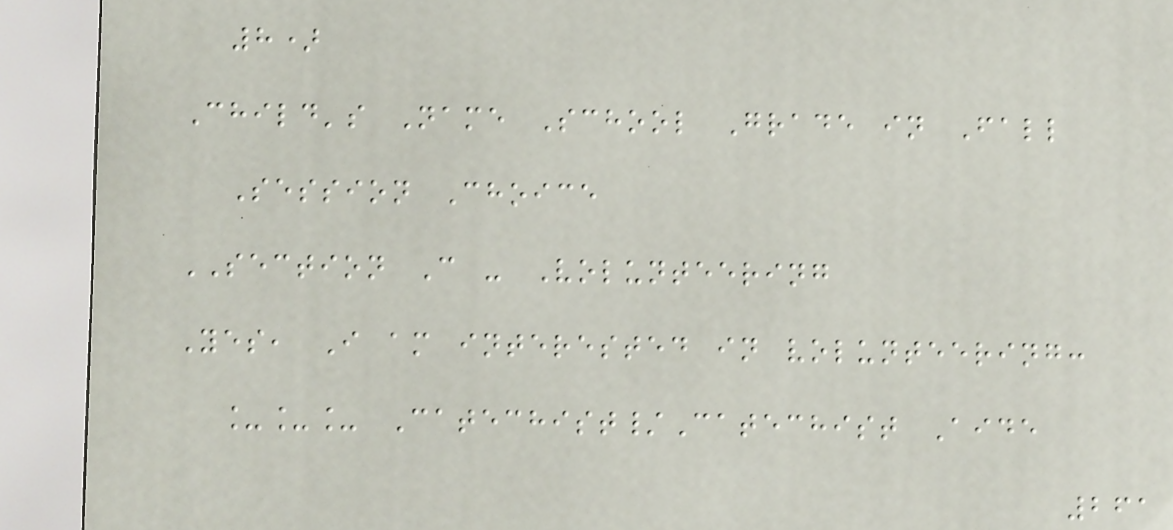8)
Child's Name School Grade in Fall
Session Choice
SECTION C - Volunteering
Yes, I am interested in volunteering:
___ Catechist/Catechist Aide
261
